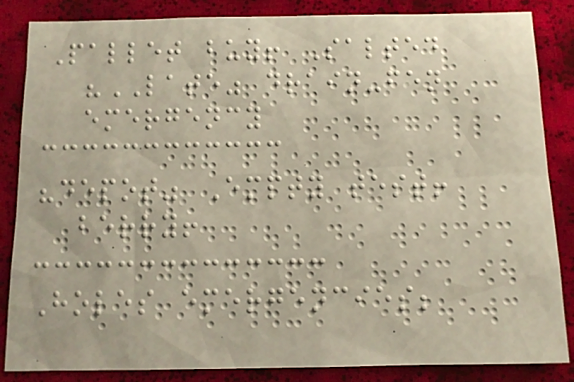Pallet buy! Salted
"LATE" drain-fen
emergency
"depot" Empty test!
berry!
Holes emergencies;
